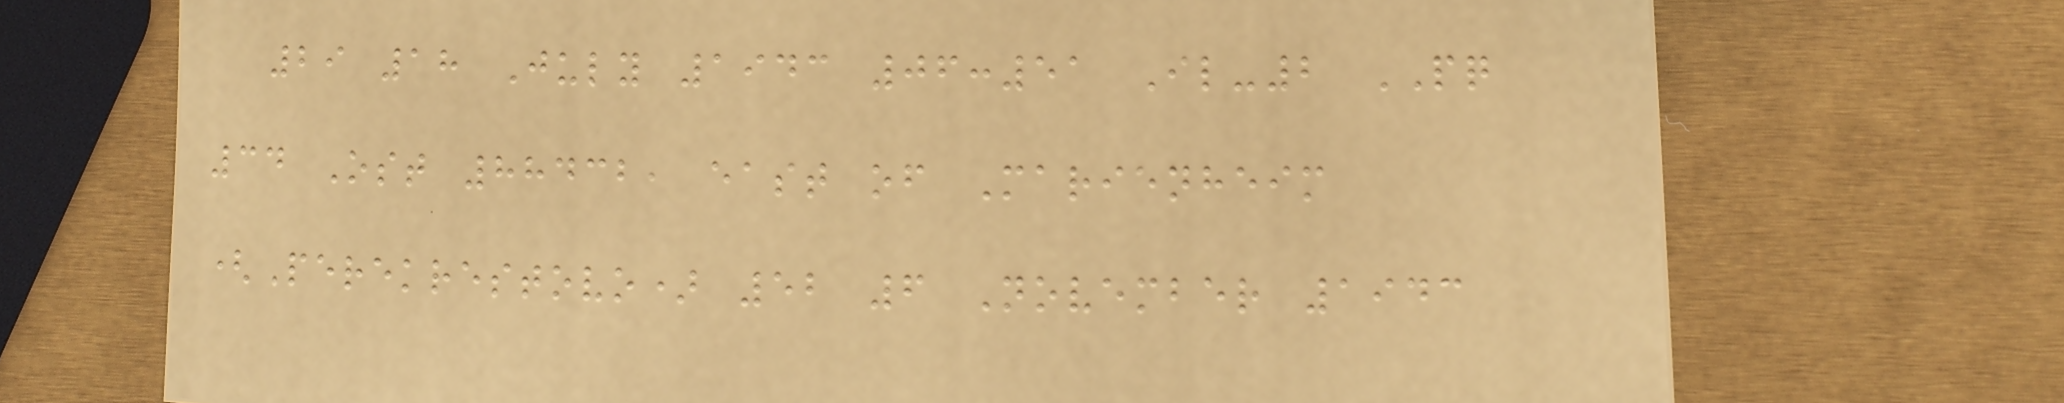29 18 July 1943 06:51 Il-2 PQ
34 Ost 88432, east of Marienheim
(Perekrestovo) 52 6 November 1943
